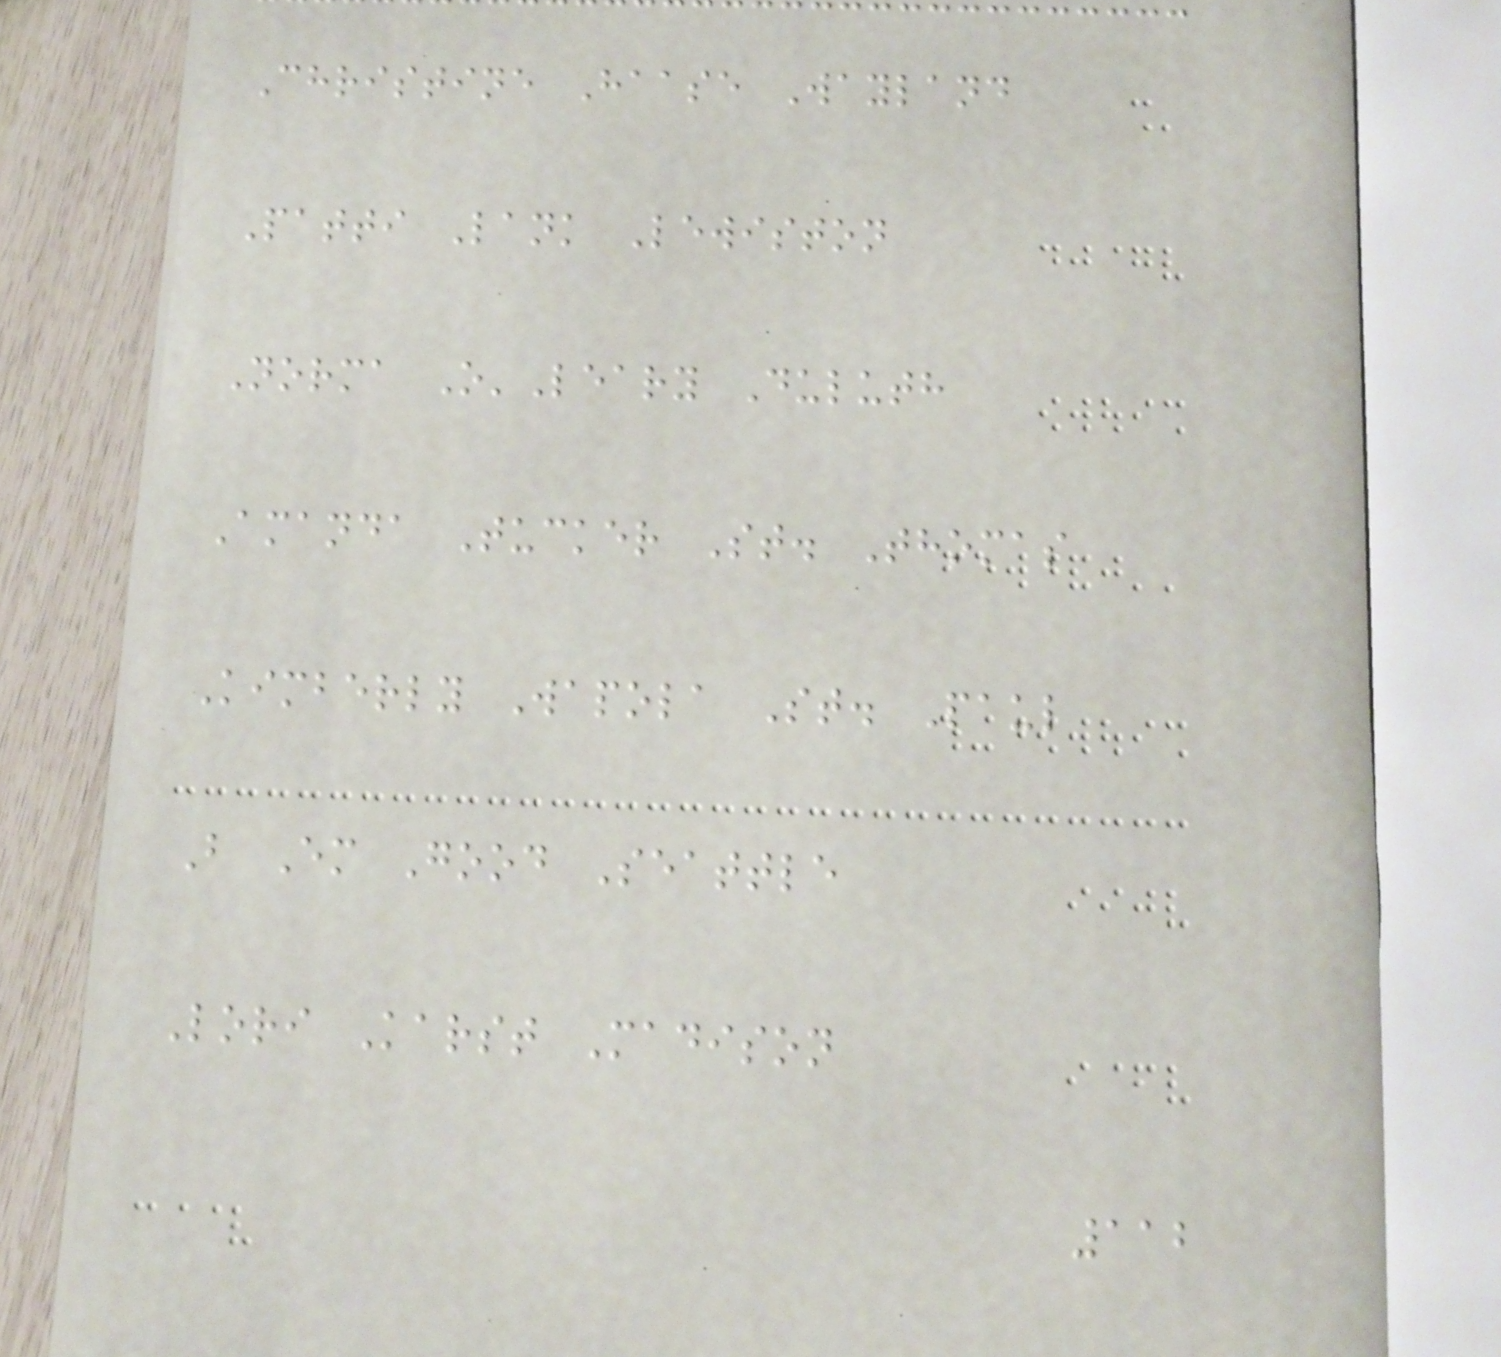Christine Haase Wayland
Patti Lank Lewiston
Norma O'Leary Duluth
Amanda Tucker St. Thomas
Kimberly Wapola St. Paul
B Em Good Seattle
Lori Karst Madison
112
